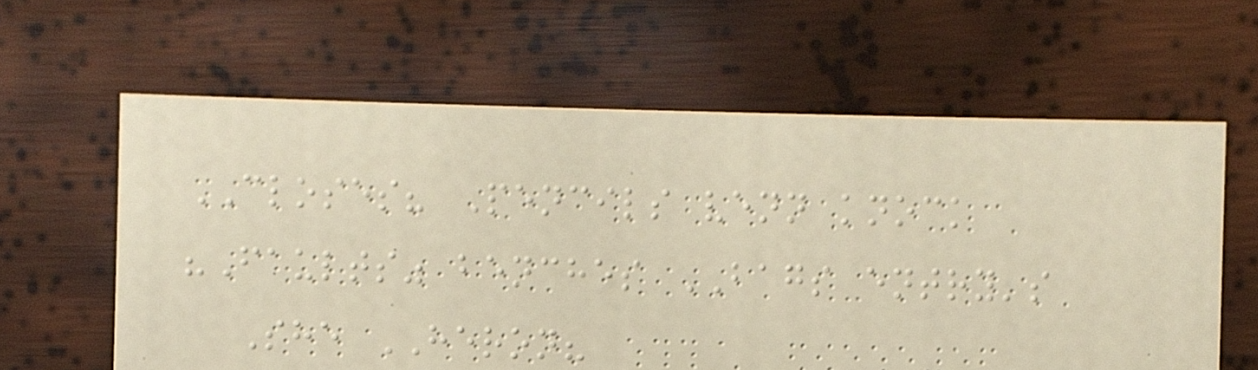CLOSES? Pencils venn knock
"Faults" benches BAGS entry's
She HERON?
